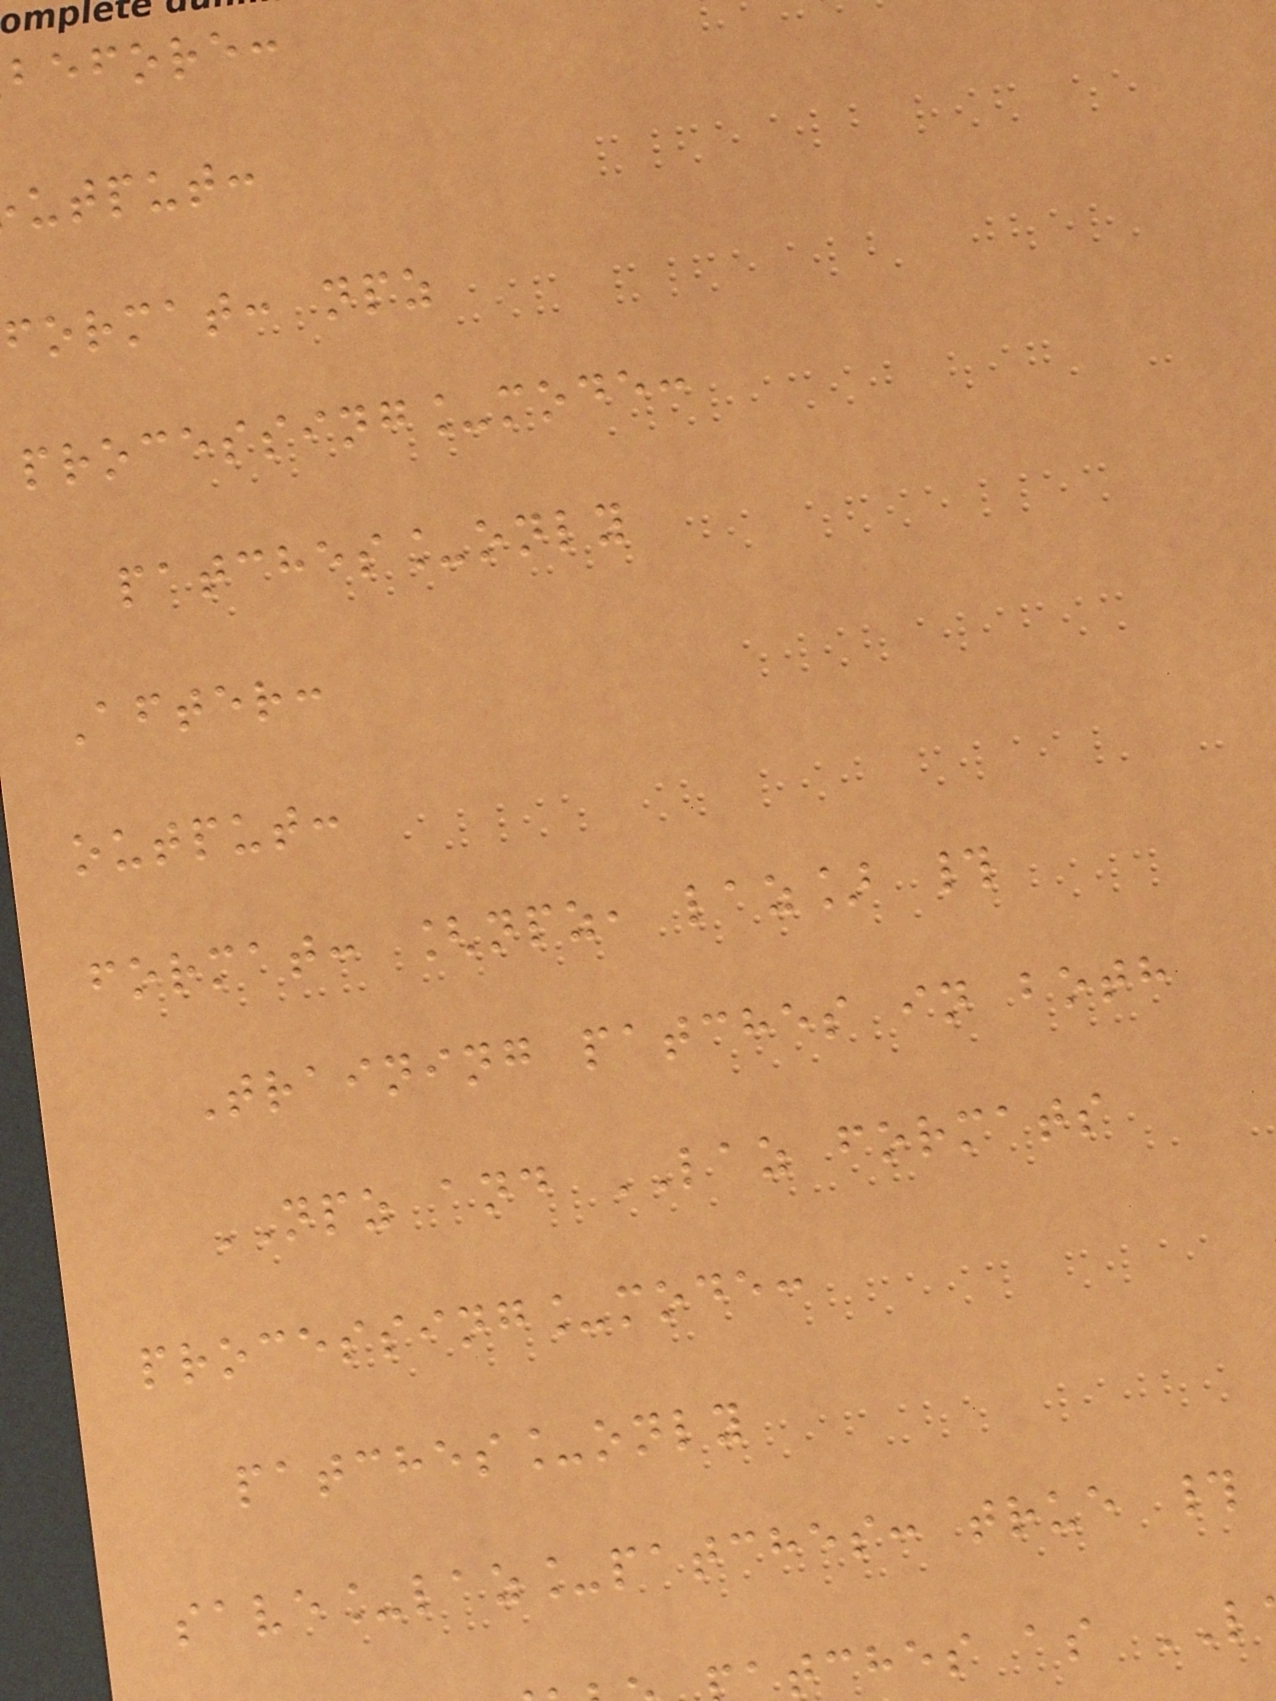before:
utput:
format: npz
processing_mode:
patches_only
After:
output:
format: [npz, laz] #
Training patches in both
NPZ and LAZ formats
processing_mode:
patches_only
save_laz_patches: true #
tches as
